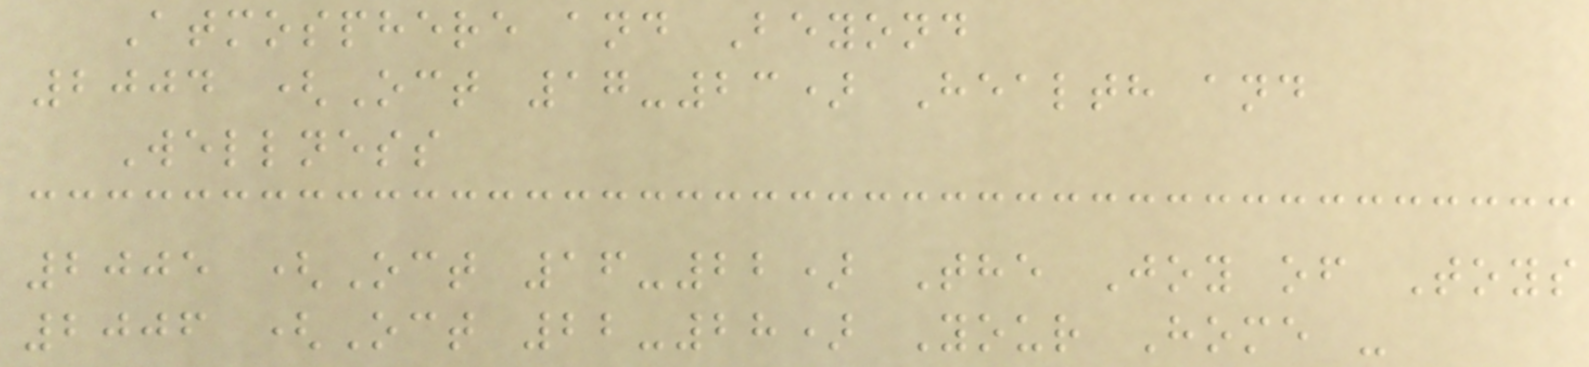Atmosphere and Beyond
2004 (Oct 17-23) Health and
Wellness
2005 (Oct 16-22) The Joy of Toys
2006 (Oct 22-28) Your Home -
